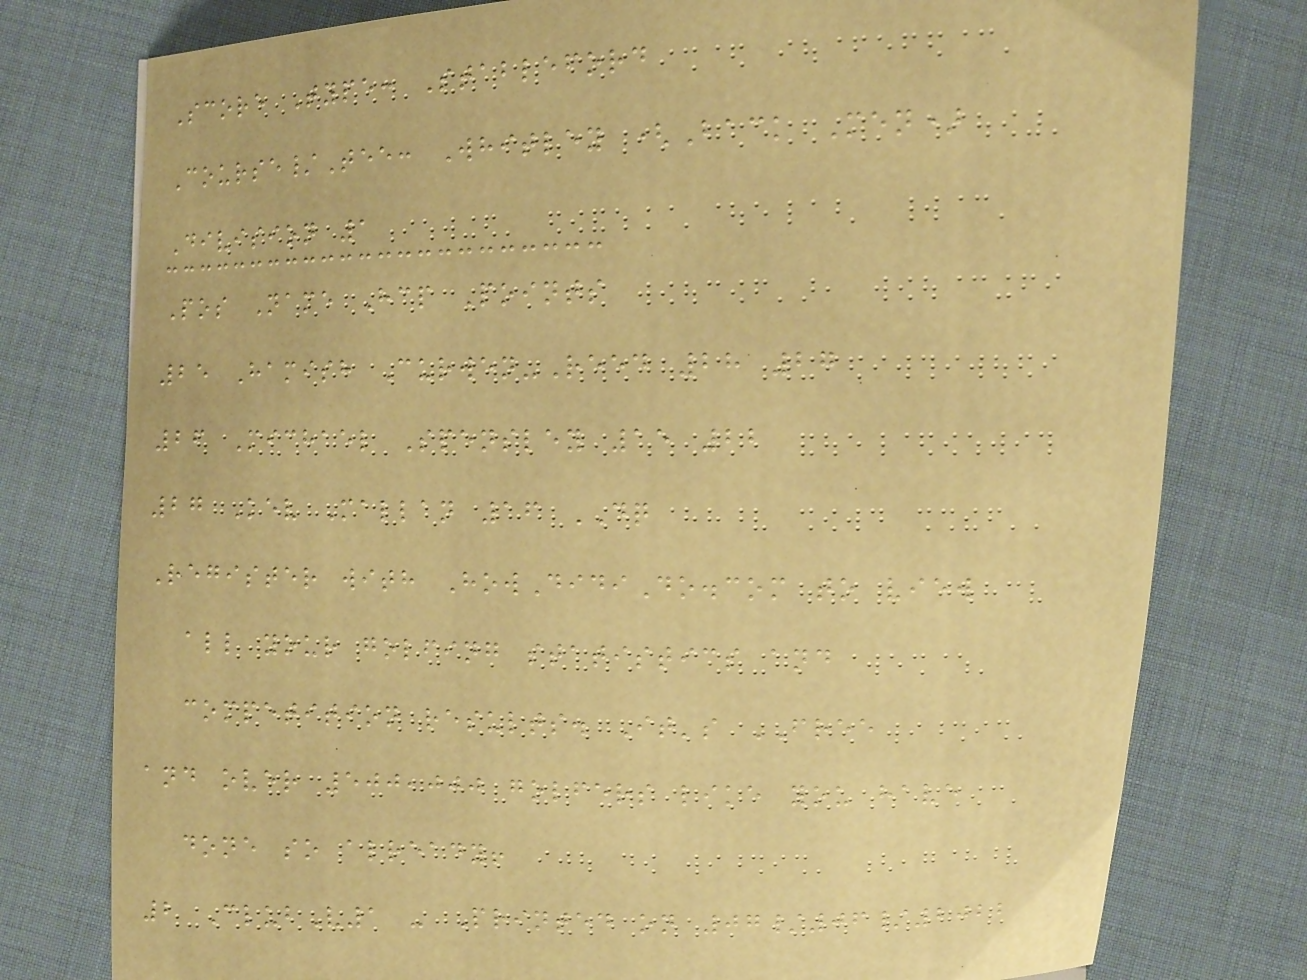Score Type: Stableford
Course/Tee: Whitley (Back Men)
Division 1
Pos Name Hcp Points
25 Hamish Curwen-Reed 28 27
26 Michael Spensley 15 22
27 Kev Mallan 16 DQ
Register with HowDidiDo.com to view
all your golfing statistics and
competition results. It's FREE
and over 500,000 golfers like you have
done so already!
2 ClubV1 - Printed on 07/06/2022
